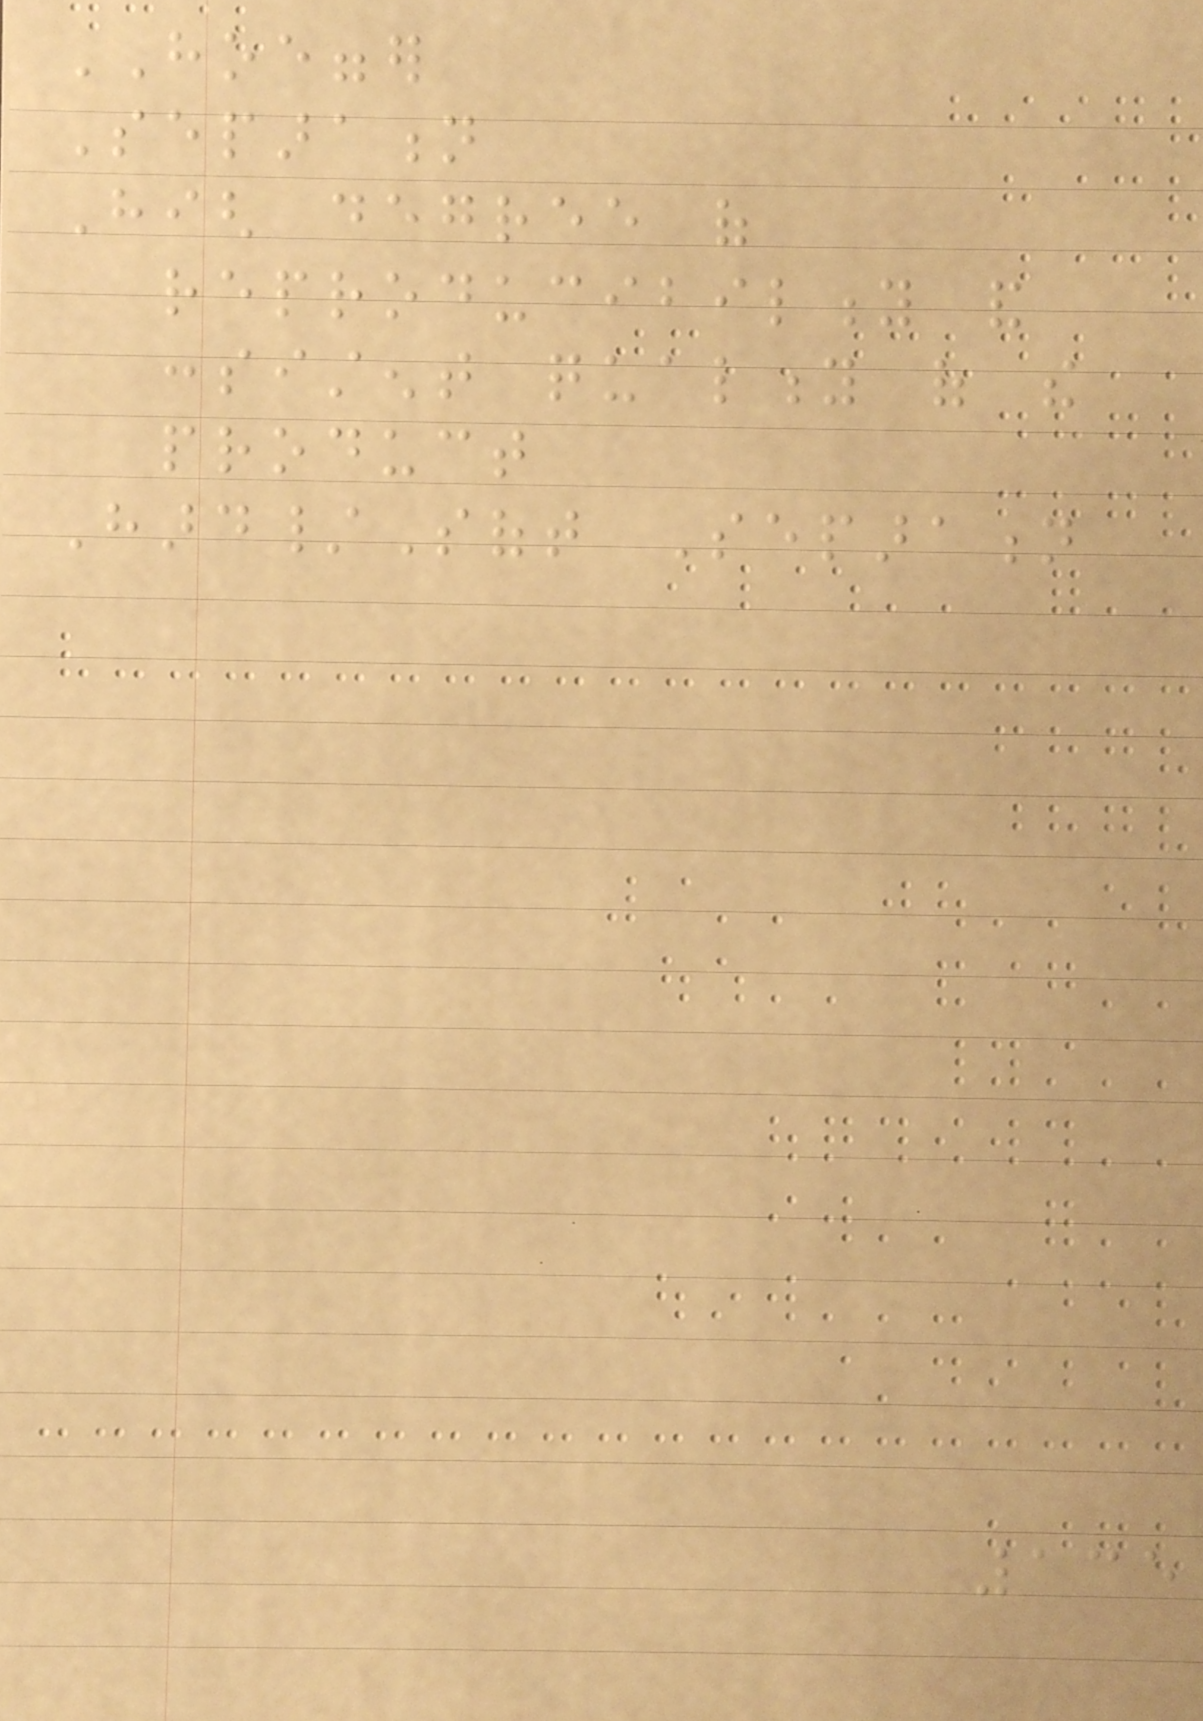HOEGGER
Separation
High degree of
reproducibility and
consistent quality of the
product
Hard/Soft Separation
135
